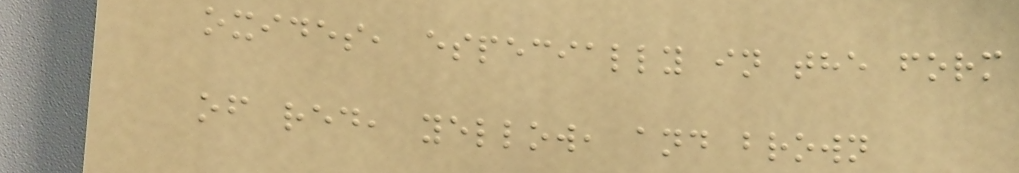oxides, especially in the form
of red, yellow, and brown
